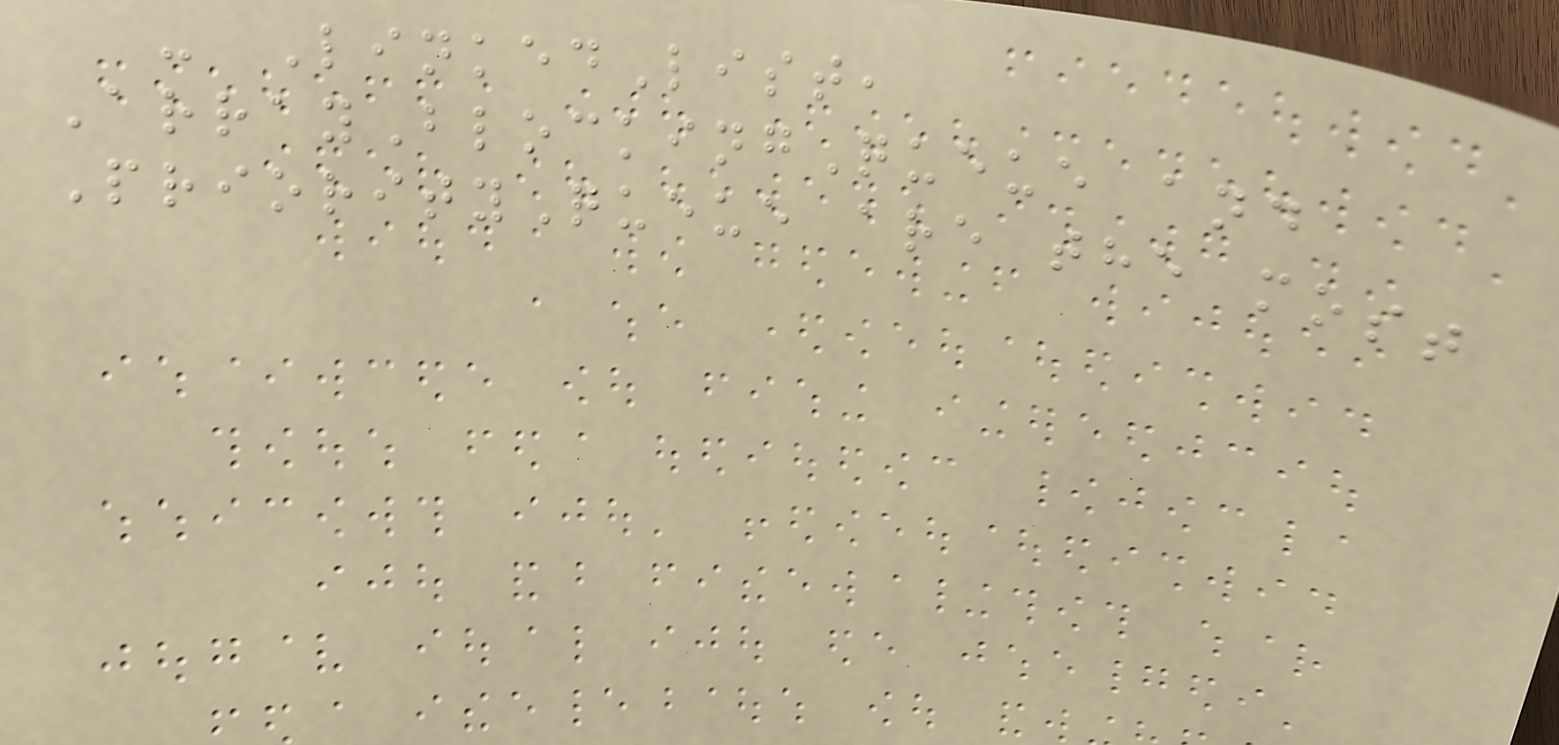- LinkedList,
ArrayBlockingQueue and
PriorityQueue are the most
